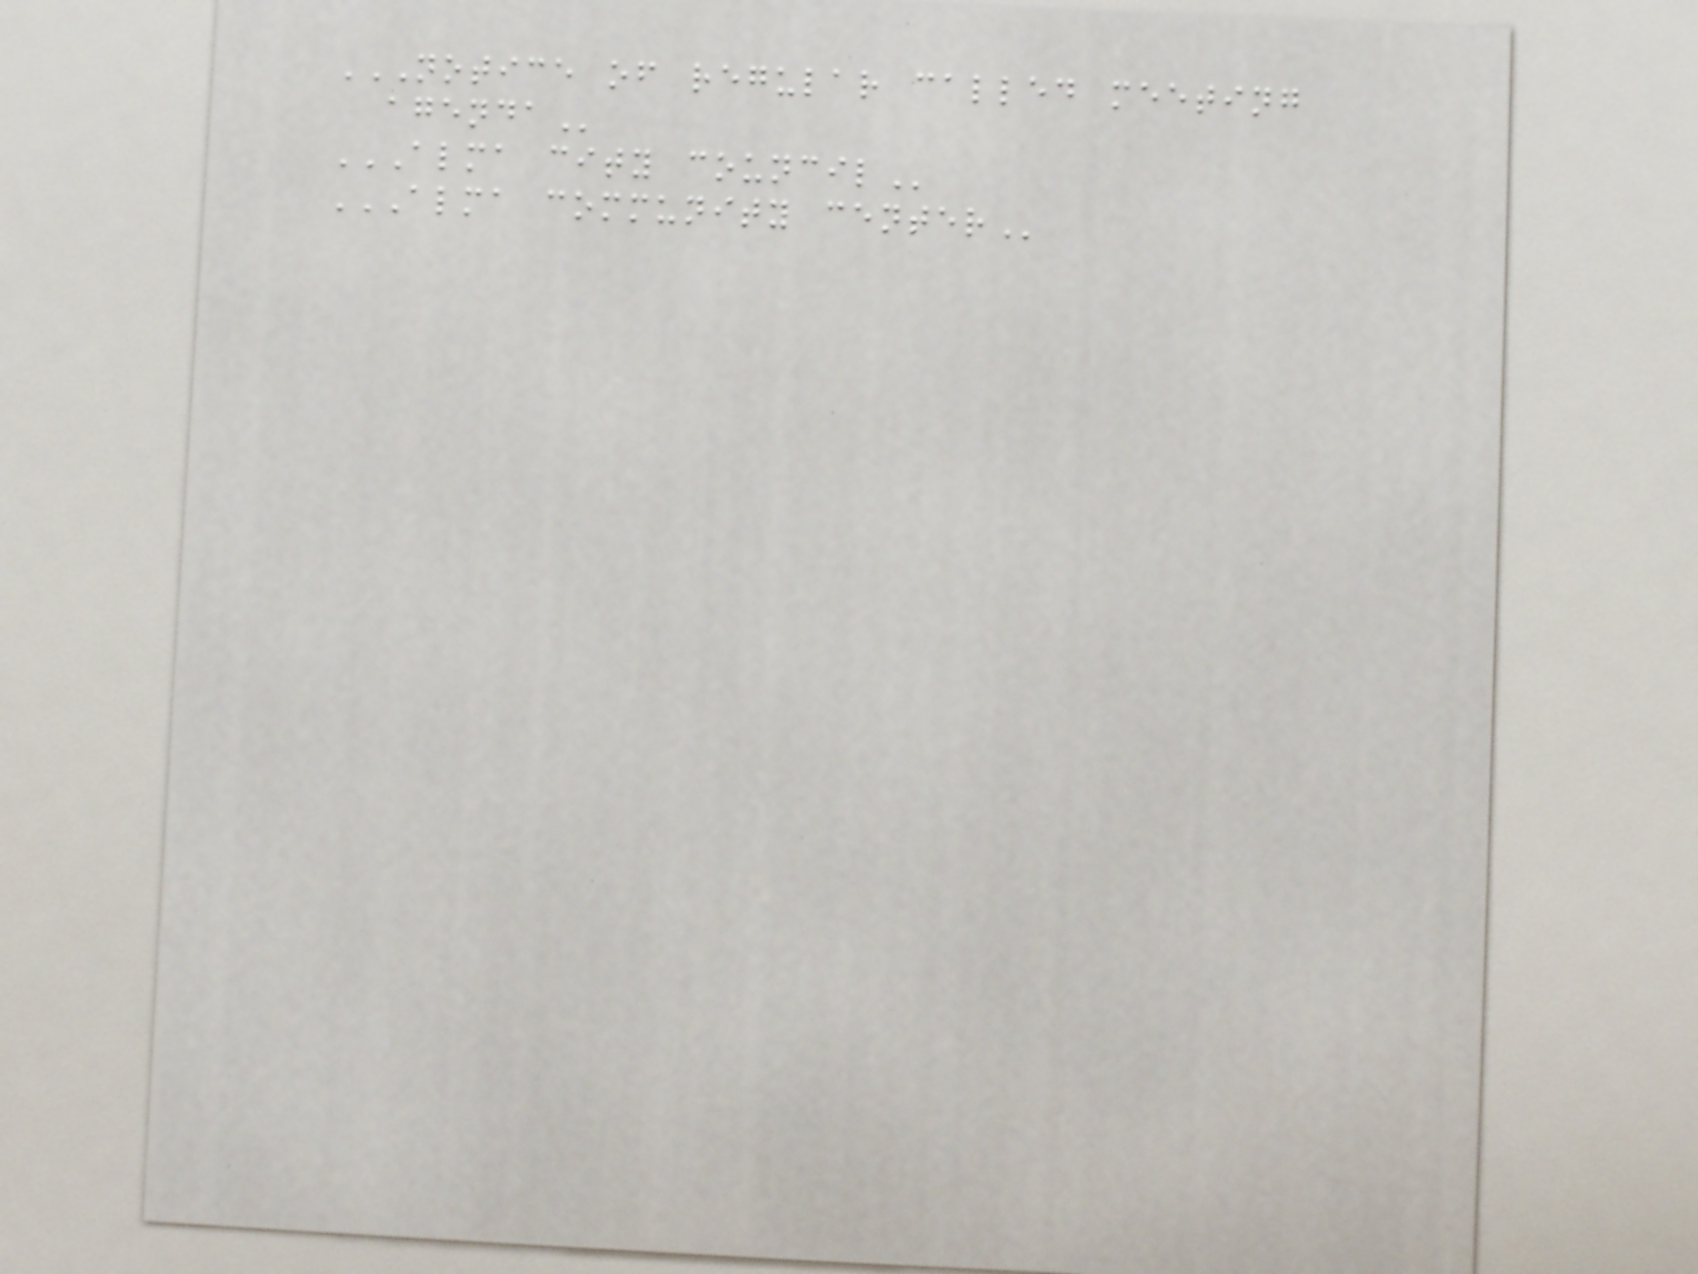NOTICE OF REGULAR CALLED MEETING
AGENDA
ALMA CITY COUNCIL
ALMA COMMUNITY CENTER
